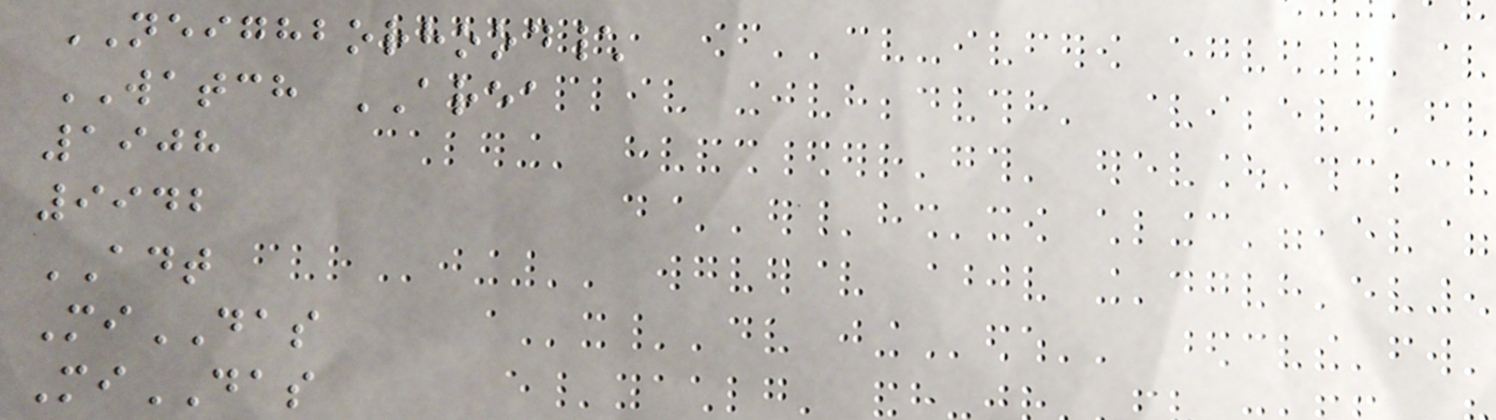NEIGHBORHOOD\
WATCH AREA
1908
9942
ADT
MiDAS
MiDAS
